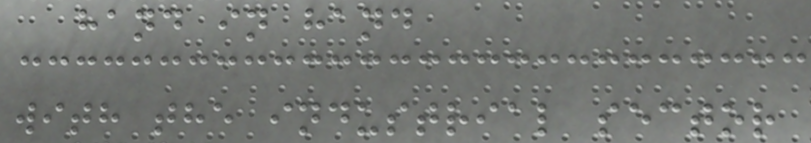hand in hand
with the industrial sector
